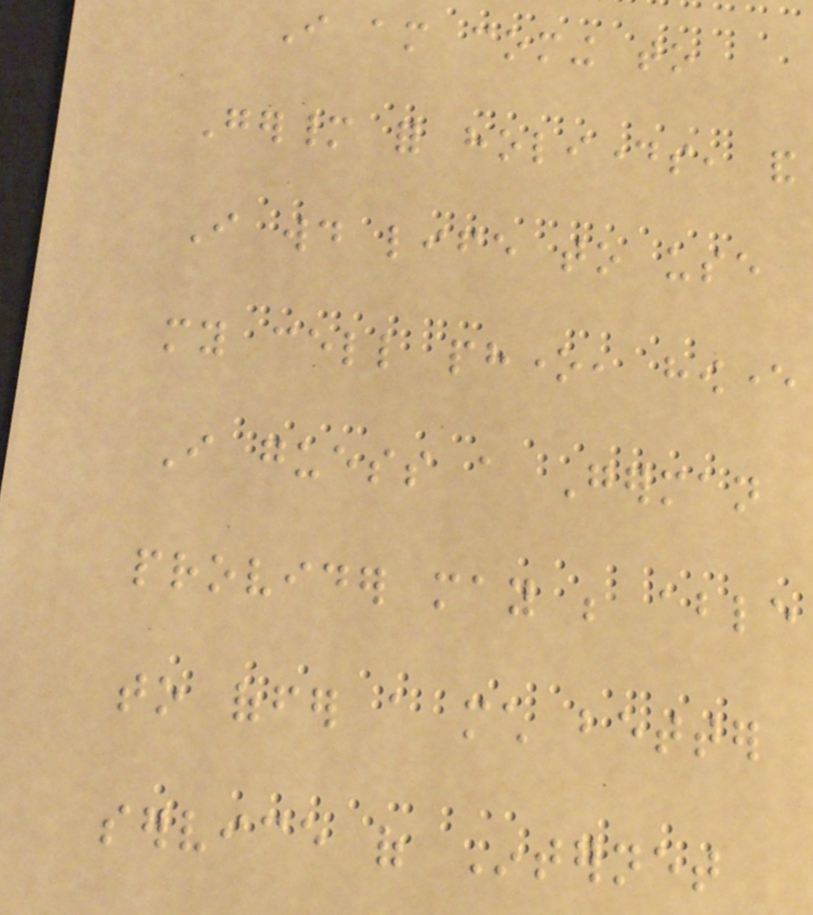I am coming to
Germany for holidays, and
I would life to use
my cell phone, however
I guess a German
provider may be able
to offer a much better
service of Internet
